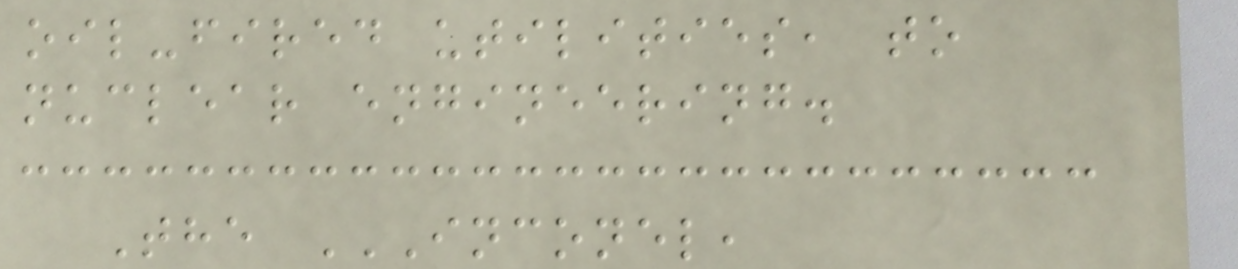oil-fired utilities, to
nuclear engineering.
The INCONEL,
